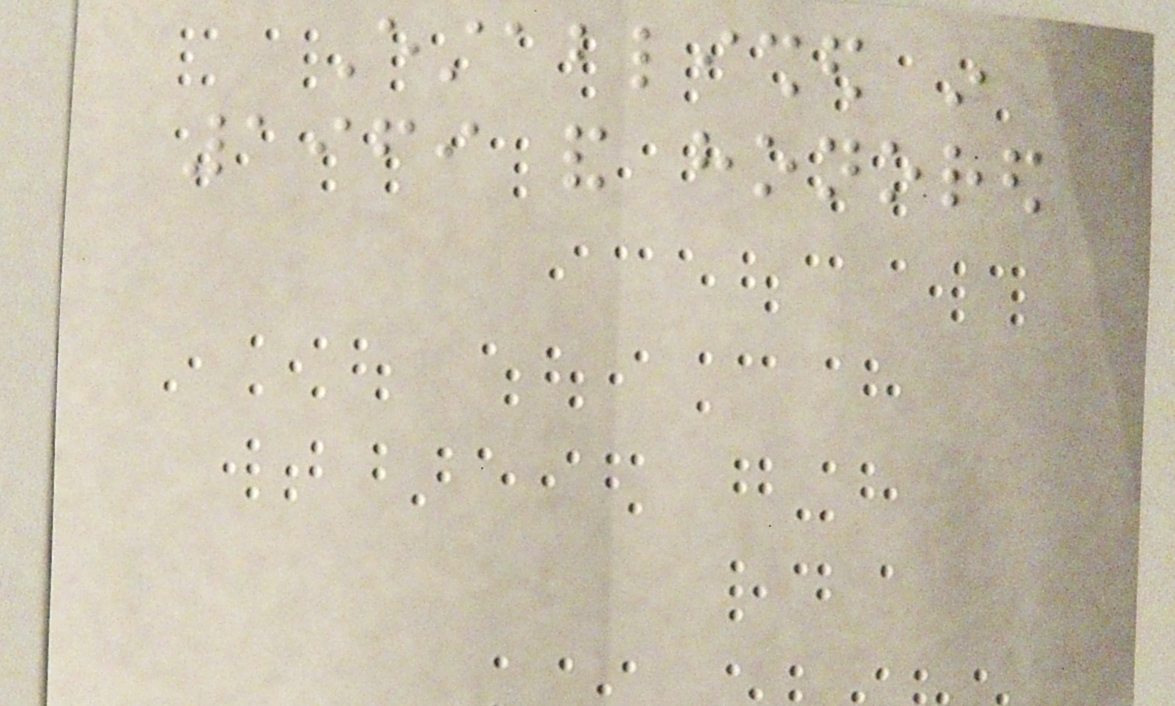Established in
1969 and honored
